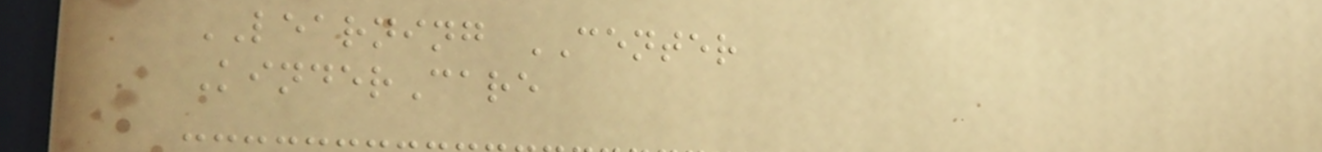LEARNING CENTER
KinderCare
